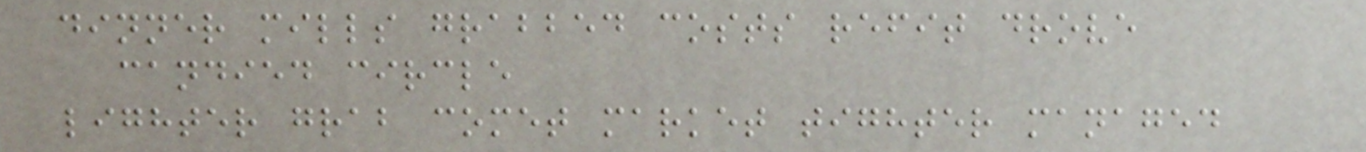dinner mills grabbed costs refit drove
candied circle
lighter grab comet market tighter managed
